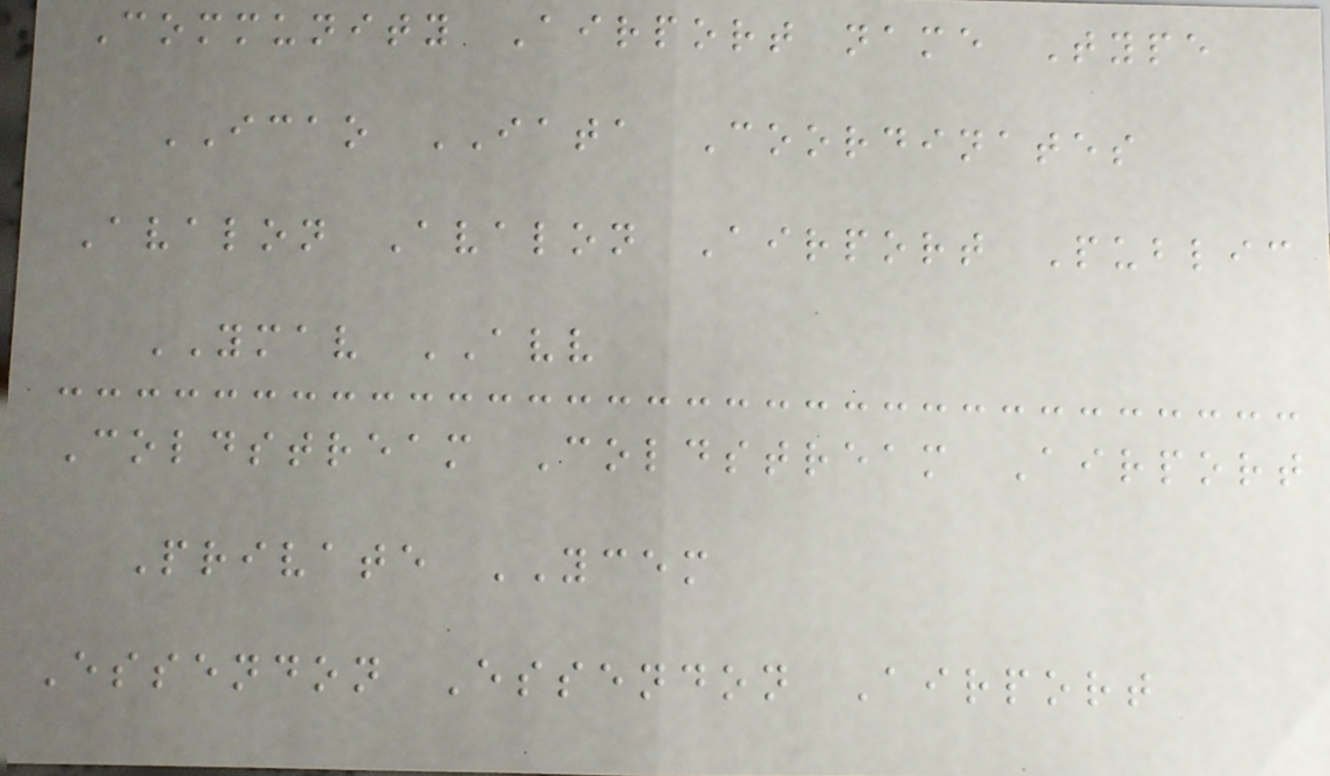Community Airport name Type
ICAO IATA Coordinates
Avalon Avalon Airport Public
YMAV AVV
Coldstream Coldstream Airport
Private YCEM
Essendon Essendon Airport
